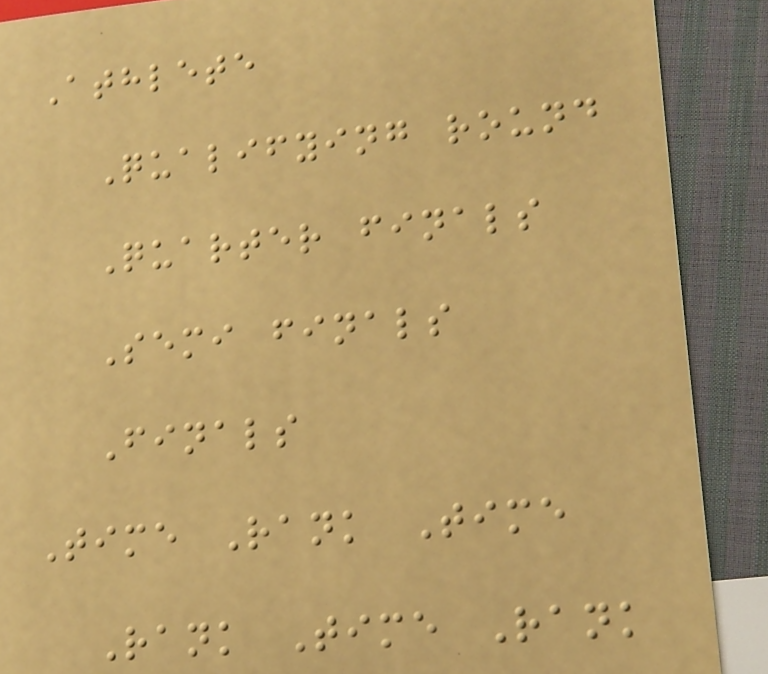Athlete
Qualifying round
Quarter finals
Semi finals
Finals
Time Rank Time
Rank Time Rank
